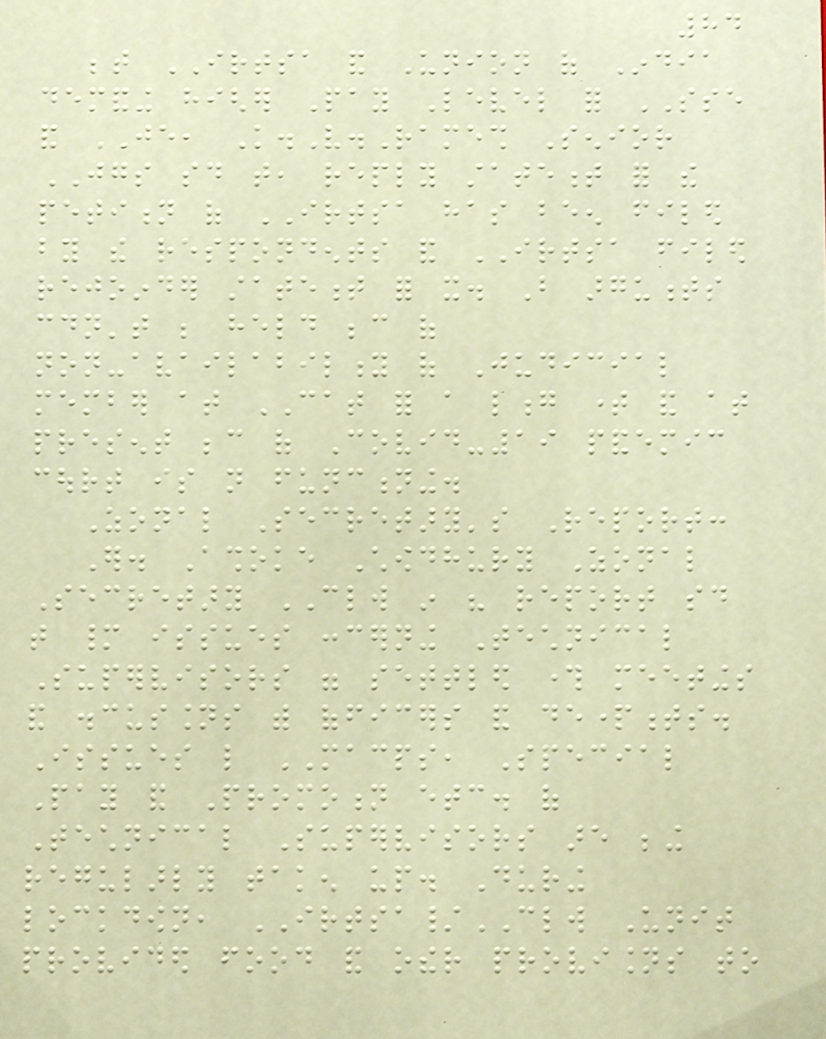84
between IRTSA and Union of India
demanding higher Pay Level for SSE
and JE, K.V.Ramesh Senior
JGS said that, reply statement for the
petition of IRTSA has been filed
by the respondents and IRTSA filed
rejoinder statement for it. But arguments
couldn't be held because of
non-availability of Judicial
member at CAT for a long time and at
present because of Covid-19 pandemic
court is not functioning.
Zonal Secretary's Report:
Er. Ashoke Chowdhury Zonal
Secretary CLW in his report said
that many issues concerning Technical
Supervisors were settled through meetings
and discussions with officers and departments.
Issues like MACPS, Special
Pay and Promotion etc. of
Technical Supervisors are being
regularly taken up. During
lockdown, IRTSA/CLW Unit
provided food and other provisions to
